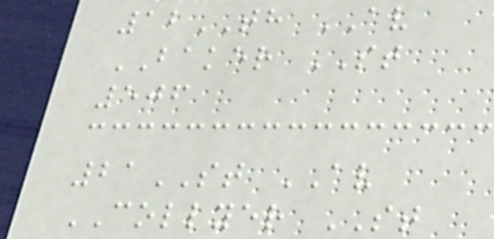12TH AV
BAKER ST
506
21ST AV
COLLYER ST
